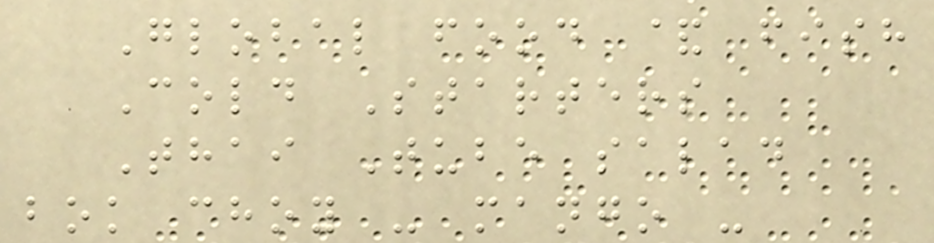Global food & fish
Cold Starters
Thai Tube salad
bok choy - mango -
